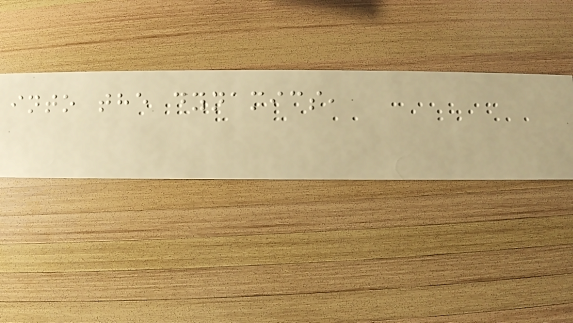into the dynamics,
